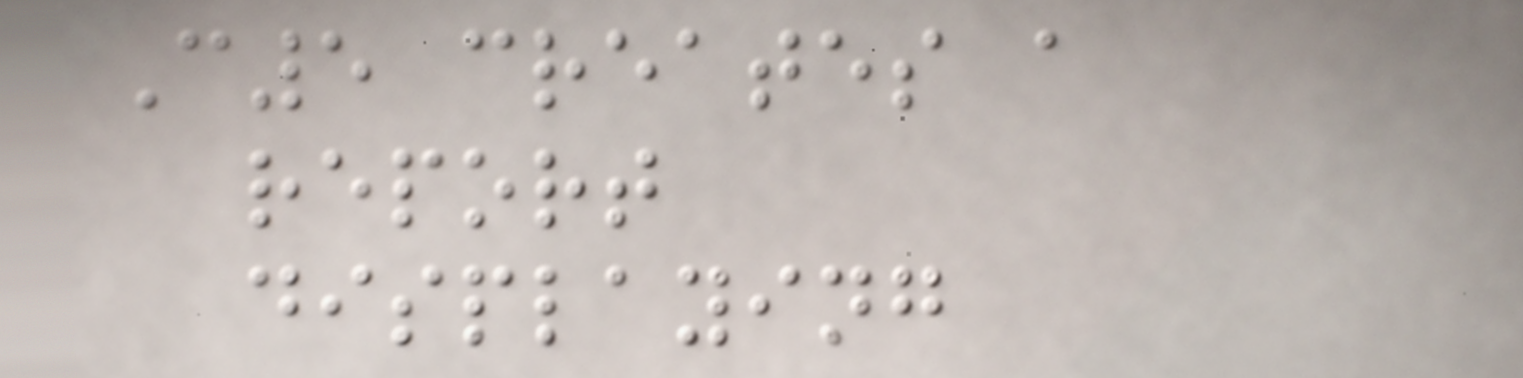C5 creates a
report
displaying
